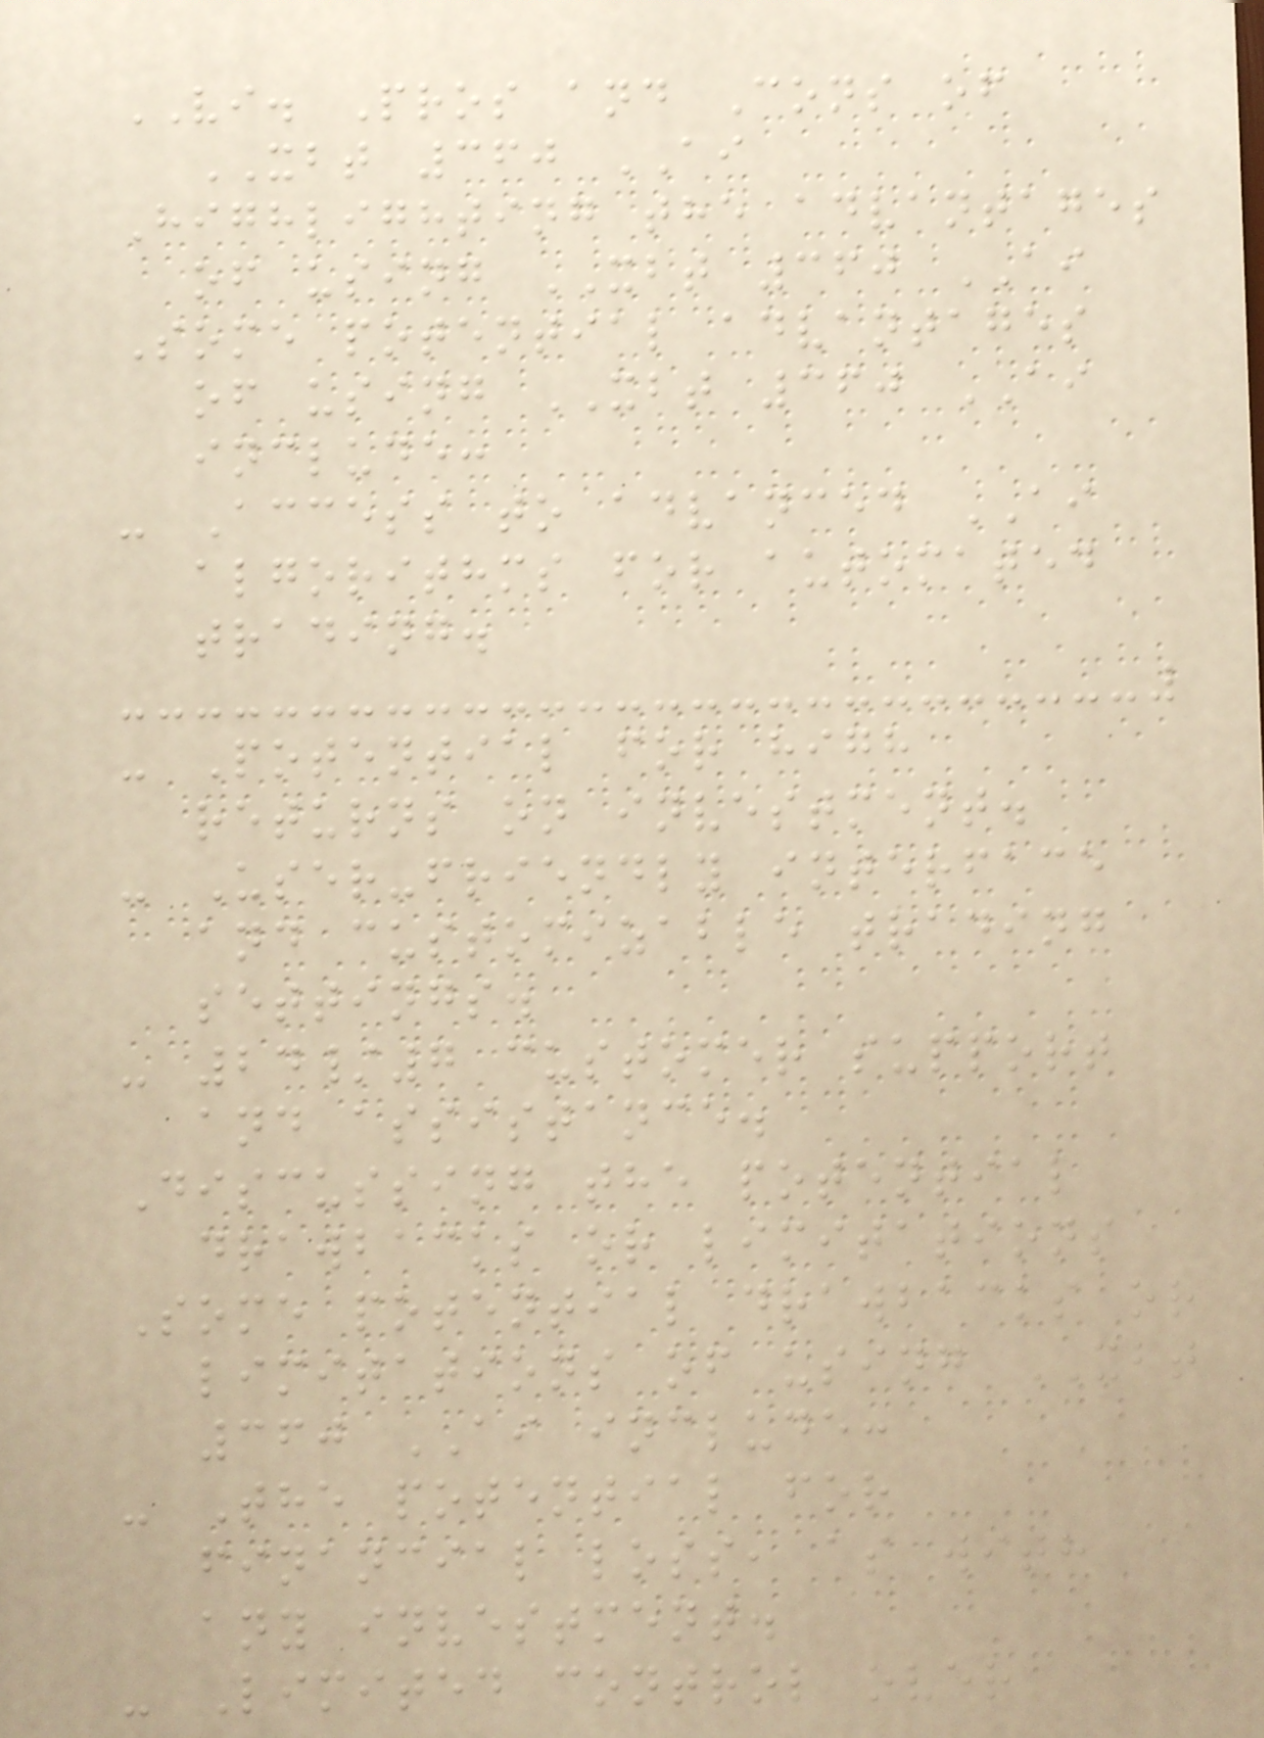VI. Pros and Cons of
XBT 360 AI
Highlighting the advantages
of using XBT 360 AI
Some potential advantages
of using XBT 360 AI
include:
- Access to advanced AI
algorithms for automated
trading.
- Potential for high
returns on investment.
- User-friendly interface
and customizable trading
settings.
- 24/7 customer support
and assistance.
Discussing the potential
drawbacks or limitations
Some potential drawbacks or
limitations of using XBT
360 AI include:
- The potential for
financial loss, as with
any investment.
- Limited control over
